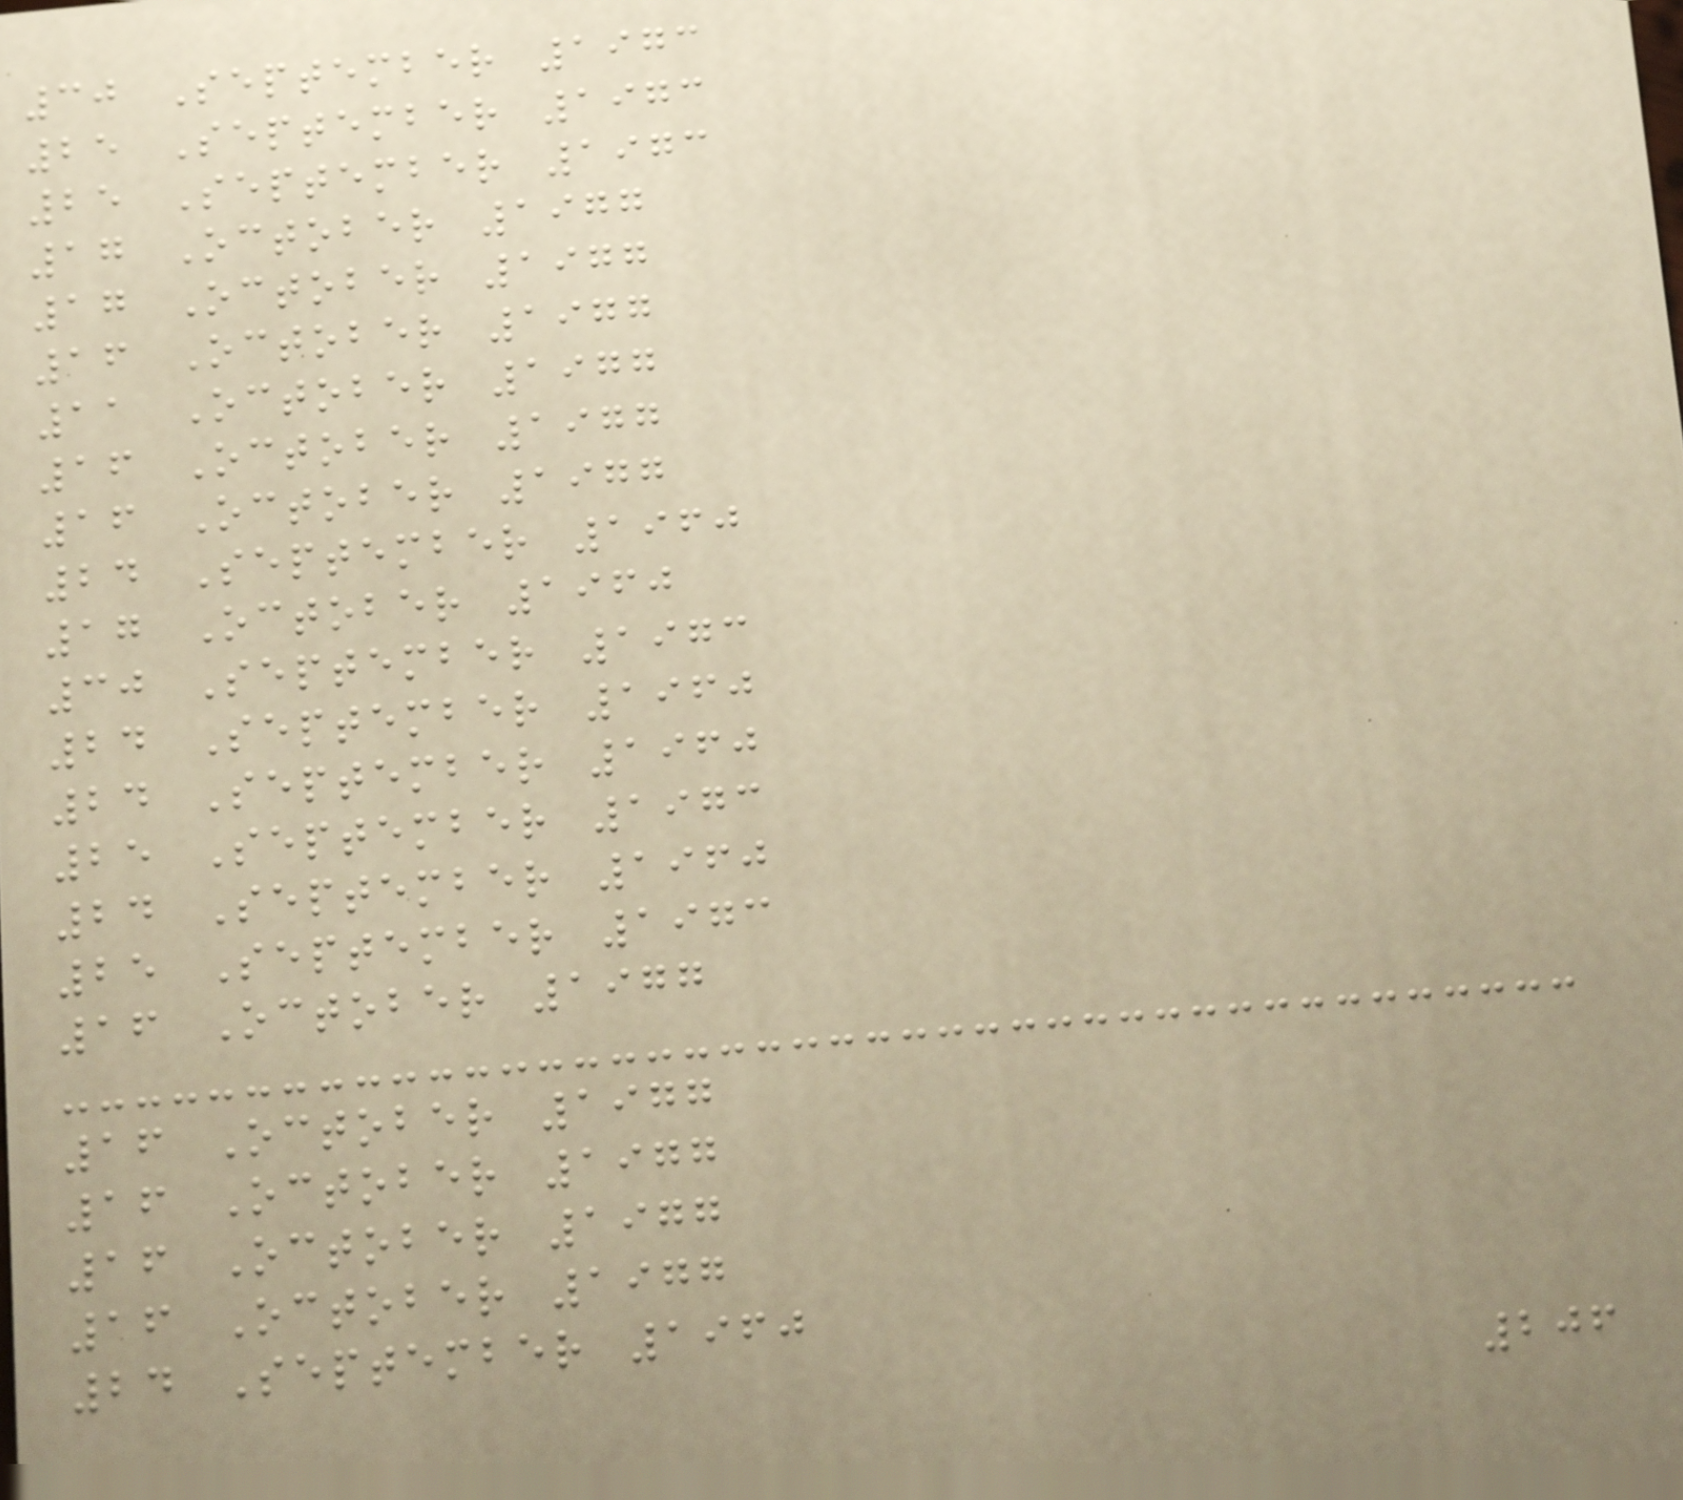30 September 1973
25 September 1973
25 September 1973
17 October 1977
17 October 1977
16 October 1977
11 October 1977
16 October 1977
16 October 1977
24 September 1960
17 October 1960
30 September 1973
24 September 1960
24 September 1960
25 September 1973
24 September 1960
25 September 1973
16 October 1977
16 October 1977
16 October 1977
16 October 1977
16 October 1977
24 September 1960
206
